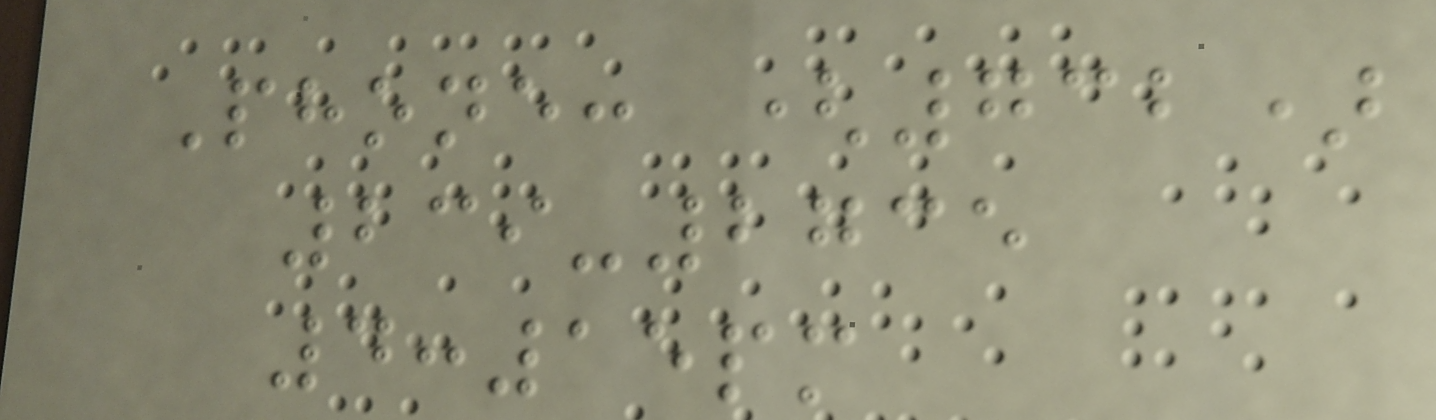Phone: (732)
239-2735
4:15pm
